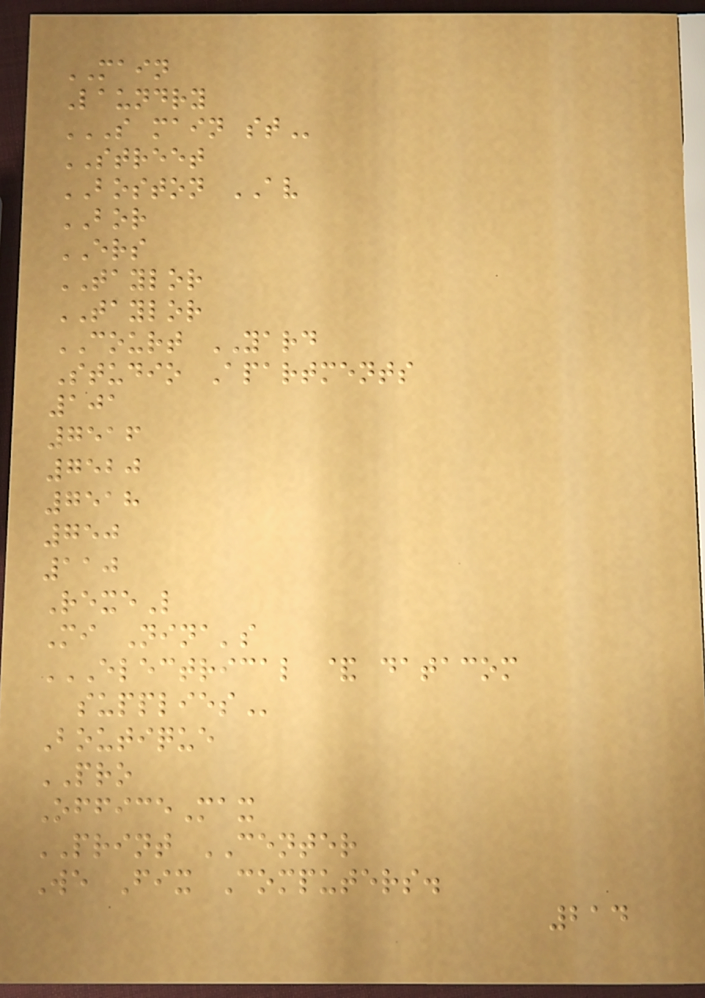MAIN
Laundry
S MAIN ST
STREET
BOSTON AV
BOR
ERS
TAYLOR
TAYLOR
COURT YARD
Studio Apartments
101
7516
7520
7518
750
110
RexeL
Mi Nina's
ELECTRICAL & DATACOM
SUPPLIES
Boutique
PRO
OfficeMax
PRINT CENTER
We Fix Computers.
214
